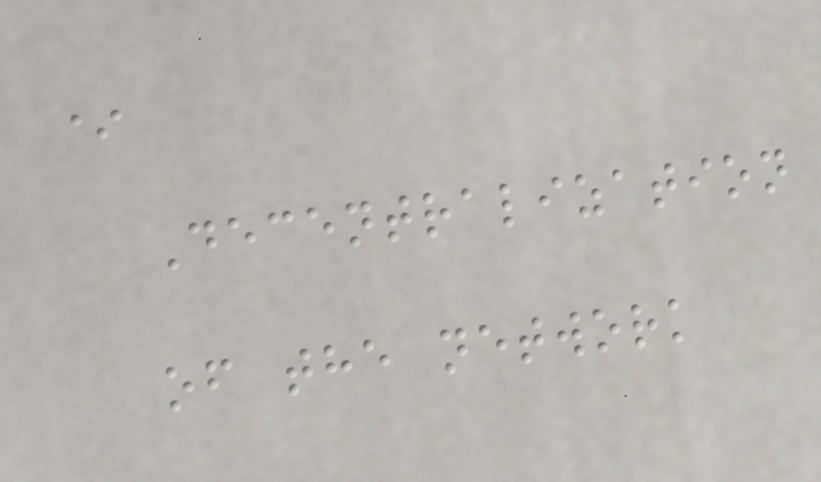*
Decentralization
of the network
